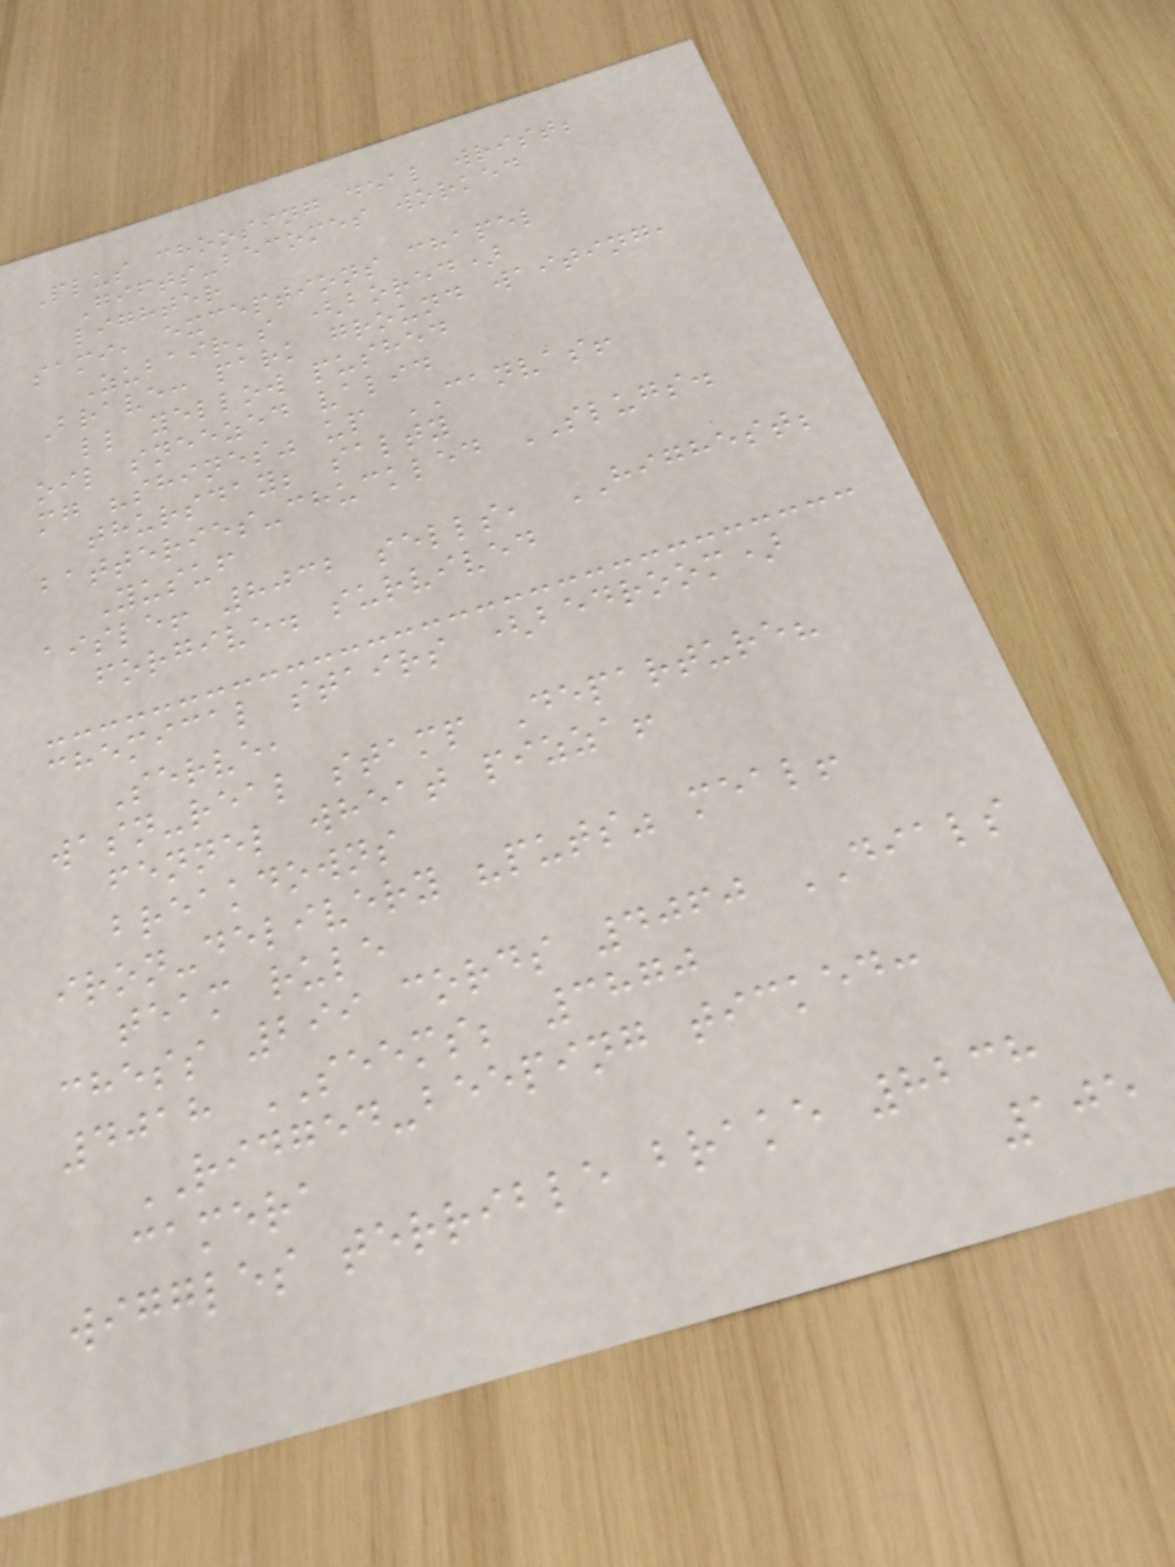Plus choosing deal wrist;
Gifts-becomes worked
lighter
sami, exceptions chapel
Zubair's (bored)
Brave: park ground waiting,
ll yellow pushed
oil sneezed valid
mg "shines" up CANVAS!
thursday; salty
batteries-chuckled SLUGS.
Yusuf
aisle! 8032 sells, HIGHEST;
forgive. survived
chemical stairs (bedroom)
Serve,
wasn-real stamp Departure?
fennel wheat pizza!
breakdowns
iron-delivery "puts" meal!
team rule
chess 299 cords 4060 DIALS
4018 SEEMS; 3870
RIDGED-beeping ticked:
camera
wiggles terrible brake 8238
105
